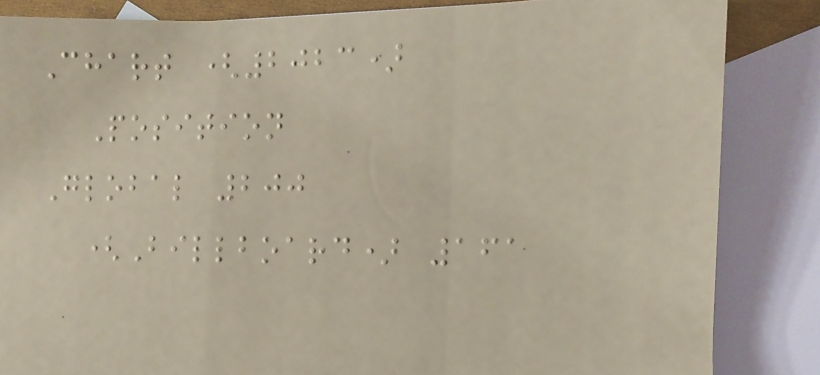Chart (2023)
Position
Global 200
(Billboard) 161
